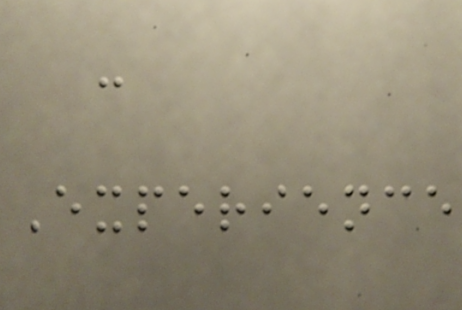-
Experience
